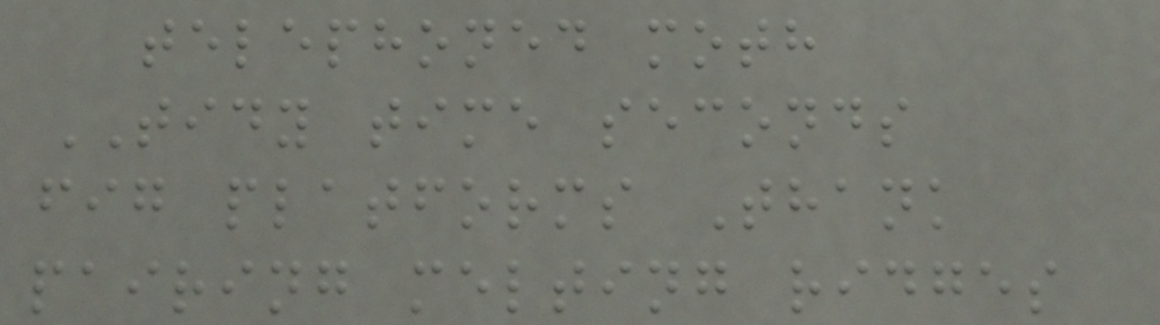telephoned moth
TIDY time seconds
fig platforms Thank
pairing melting ridges
